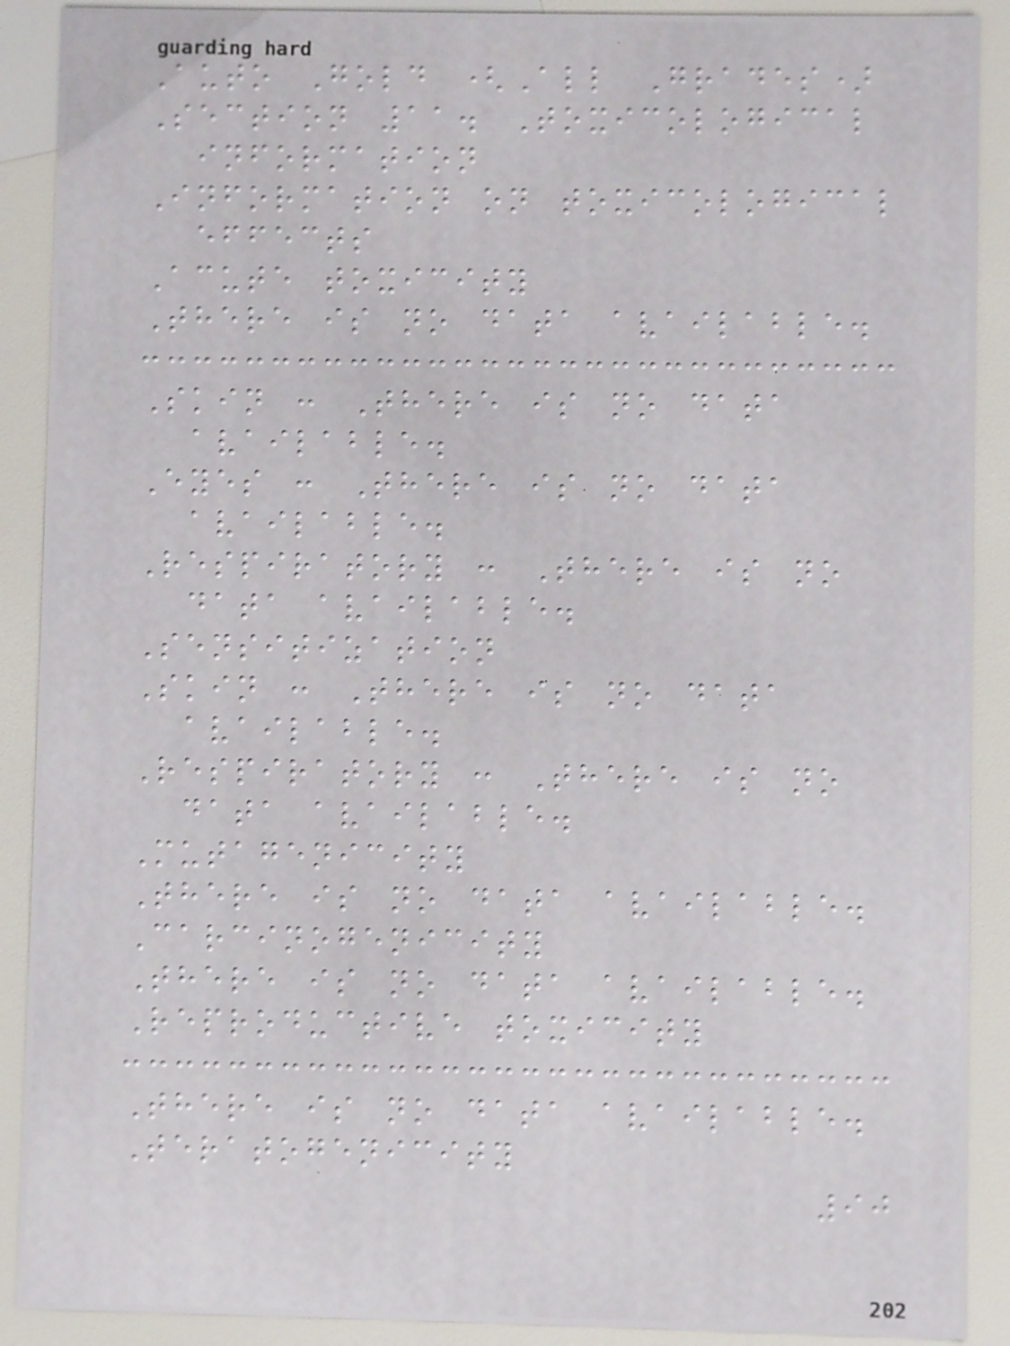Auto Gold (All Grades)
Section 11. Toxicological
information
Information on toxicological
effects
Acute toxicity
There is no data available.
Skin : There is no data
available.
Eyes : There is no data
available.
Respiratory : There is no
data available.
Sensitization
Skin : There is no data
available.
Respiratory : There is no
data available.
Mutagenicity
There is no data available.
Carcinogenicity
There is no data available.
Reproductive toxicity
There is no data available.
Teratogenicity
90
